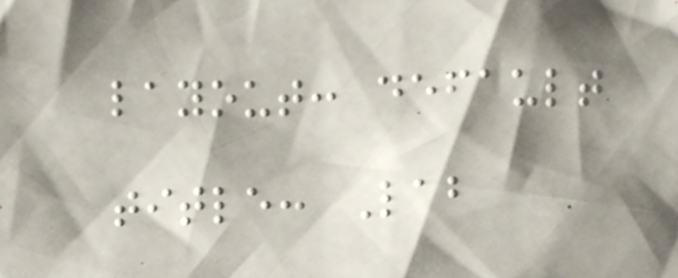layout: default
title: Lab
